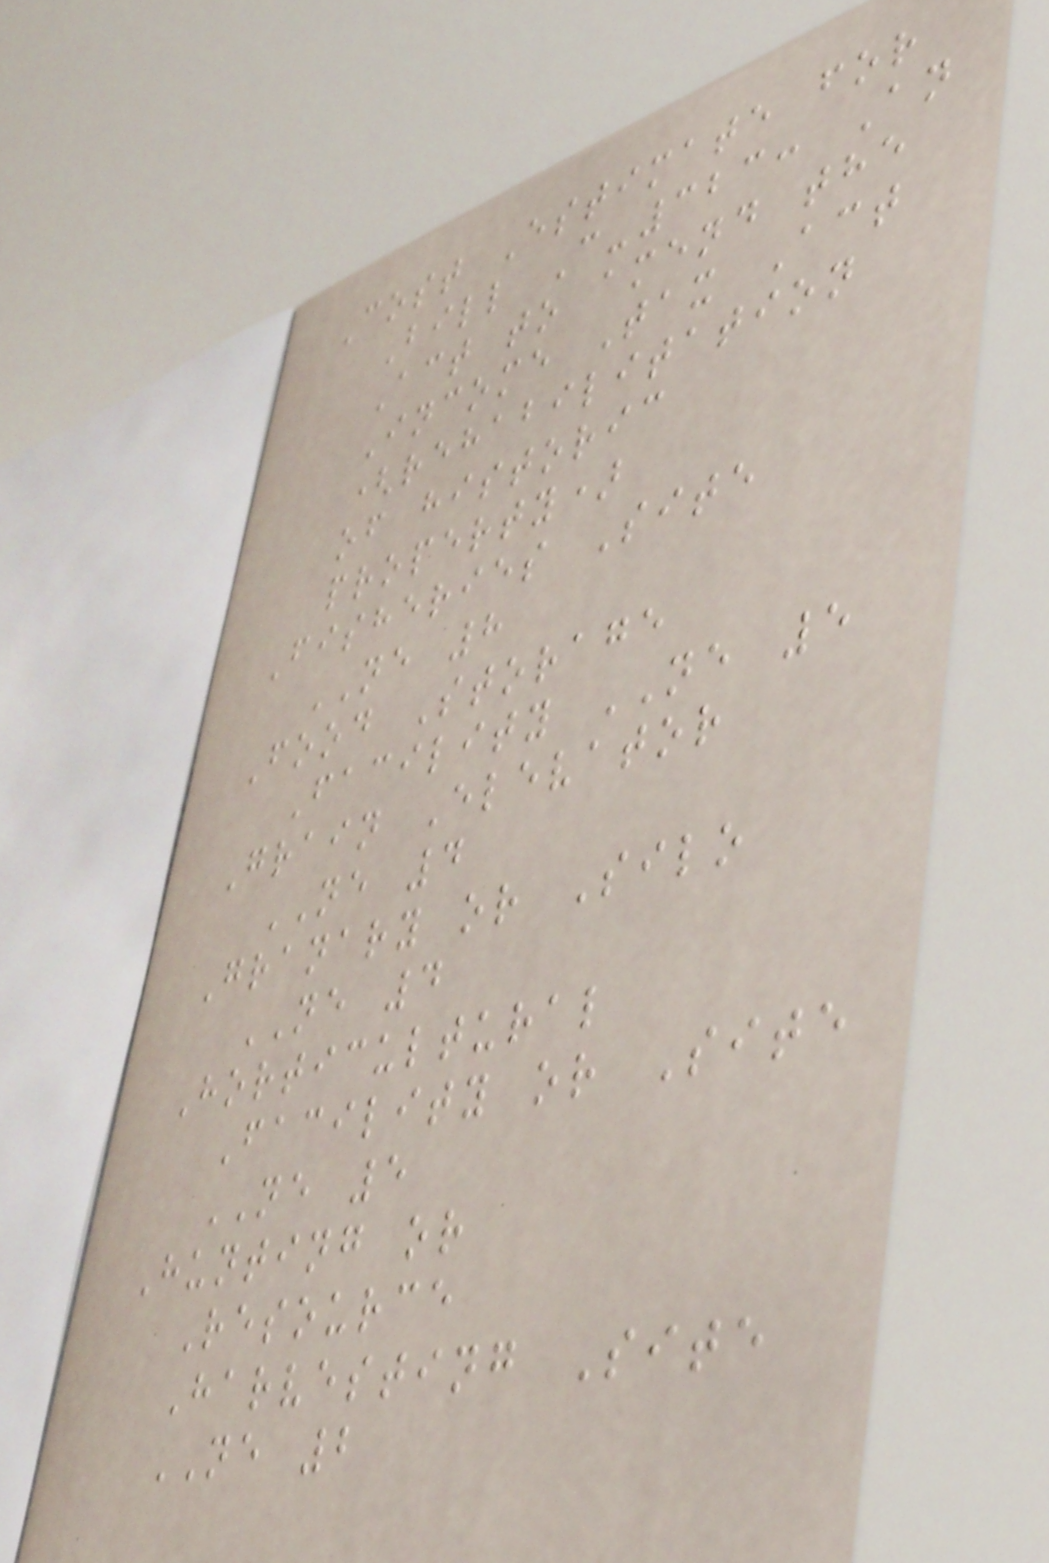Cost Estimate for
Bill C-323: An
Act to amend the
Income Tax Act
(rehabilitation
of historic
property)
Fisheries Site
NE 8
Food Storage
Facility NE 5
Grain Elevator
NE 4
Granary or Silo
NE 4
Horticultural
Facility or Site
NE 5
Hunting or
Resource
Harvesting Site
NE 2
